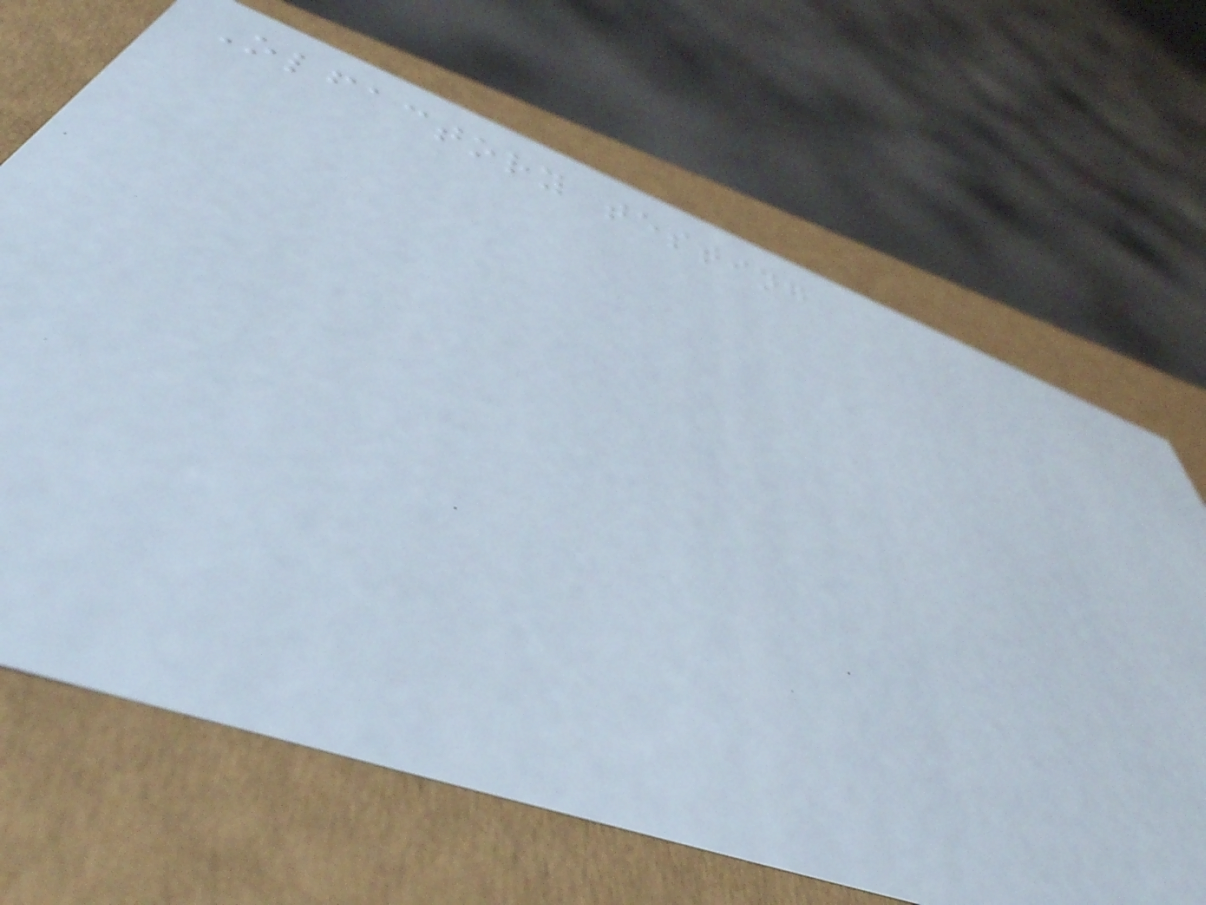Olfactory testing
